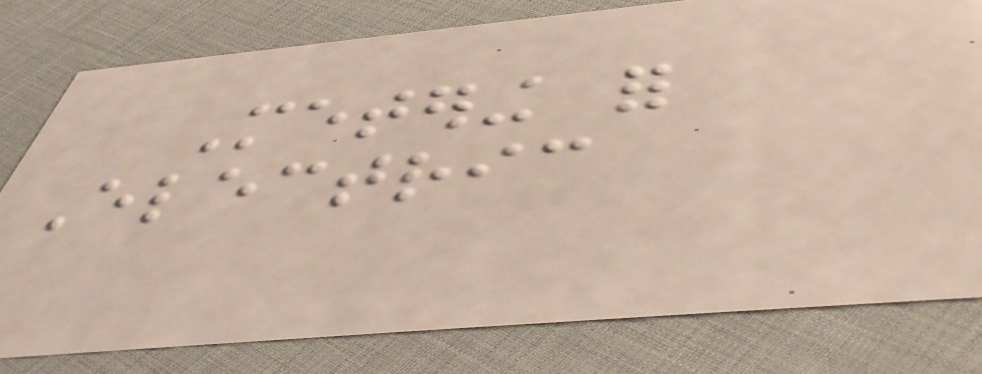Metering for
Electric
